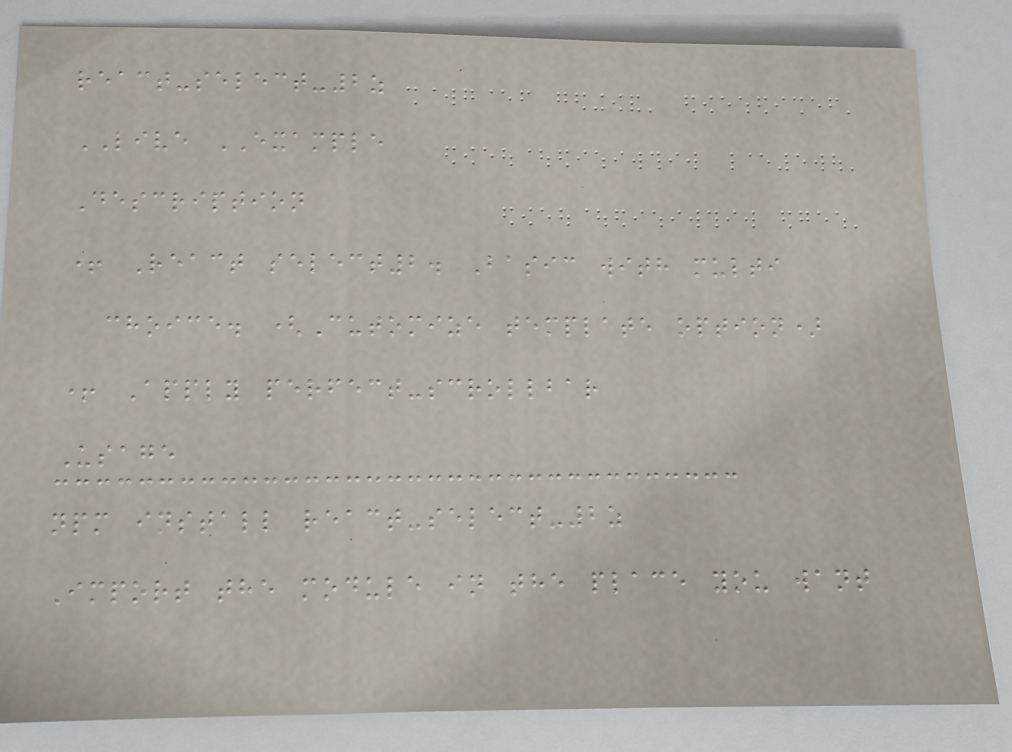react-select-2z
LIVE EXAMPLE
Description
+ React select2. Basic with multi
choice. (Cutomize template option)
+ Apply perfect-scrollbar
Usage
npm install react-select-2z
Import the module in the place you want
